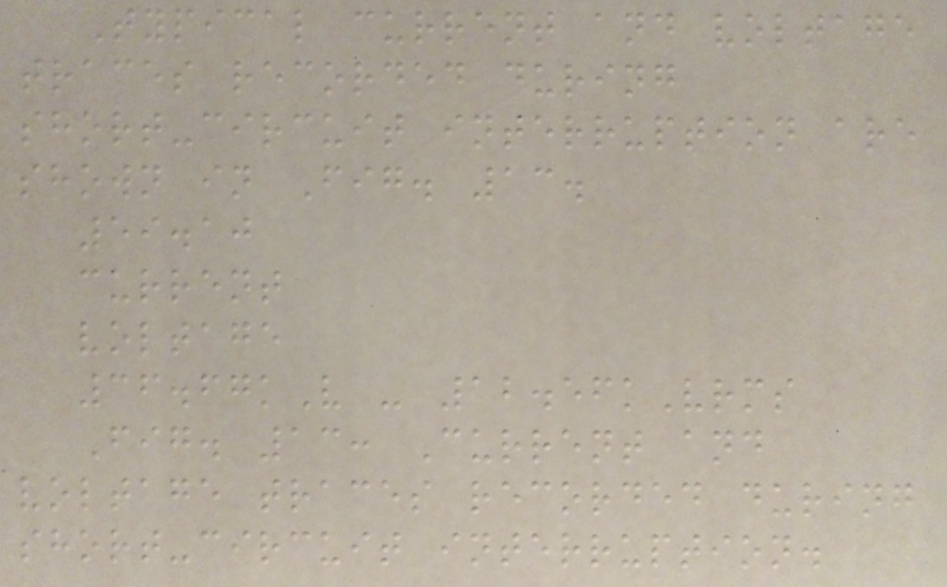Typical current and voltage
traces recorded during
short-circuit interruption are
shown in Fig. 13.
59.10
current
voltage
36.67kV - 12.56kVrms
Fig. 13: Current and
voltage traces recorded during
short-circuit interruption.
